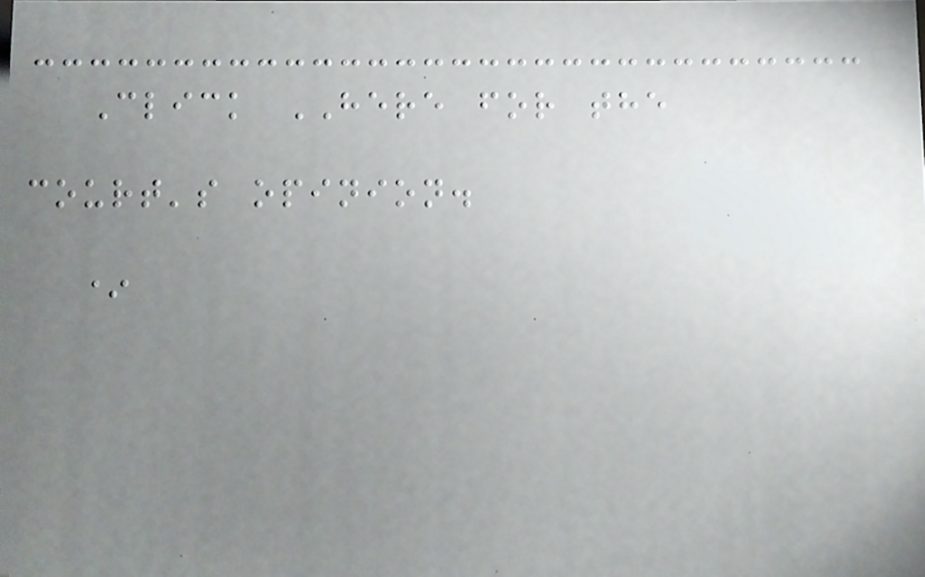Click HERE for the
court's opinion.
*
